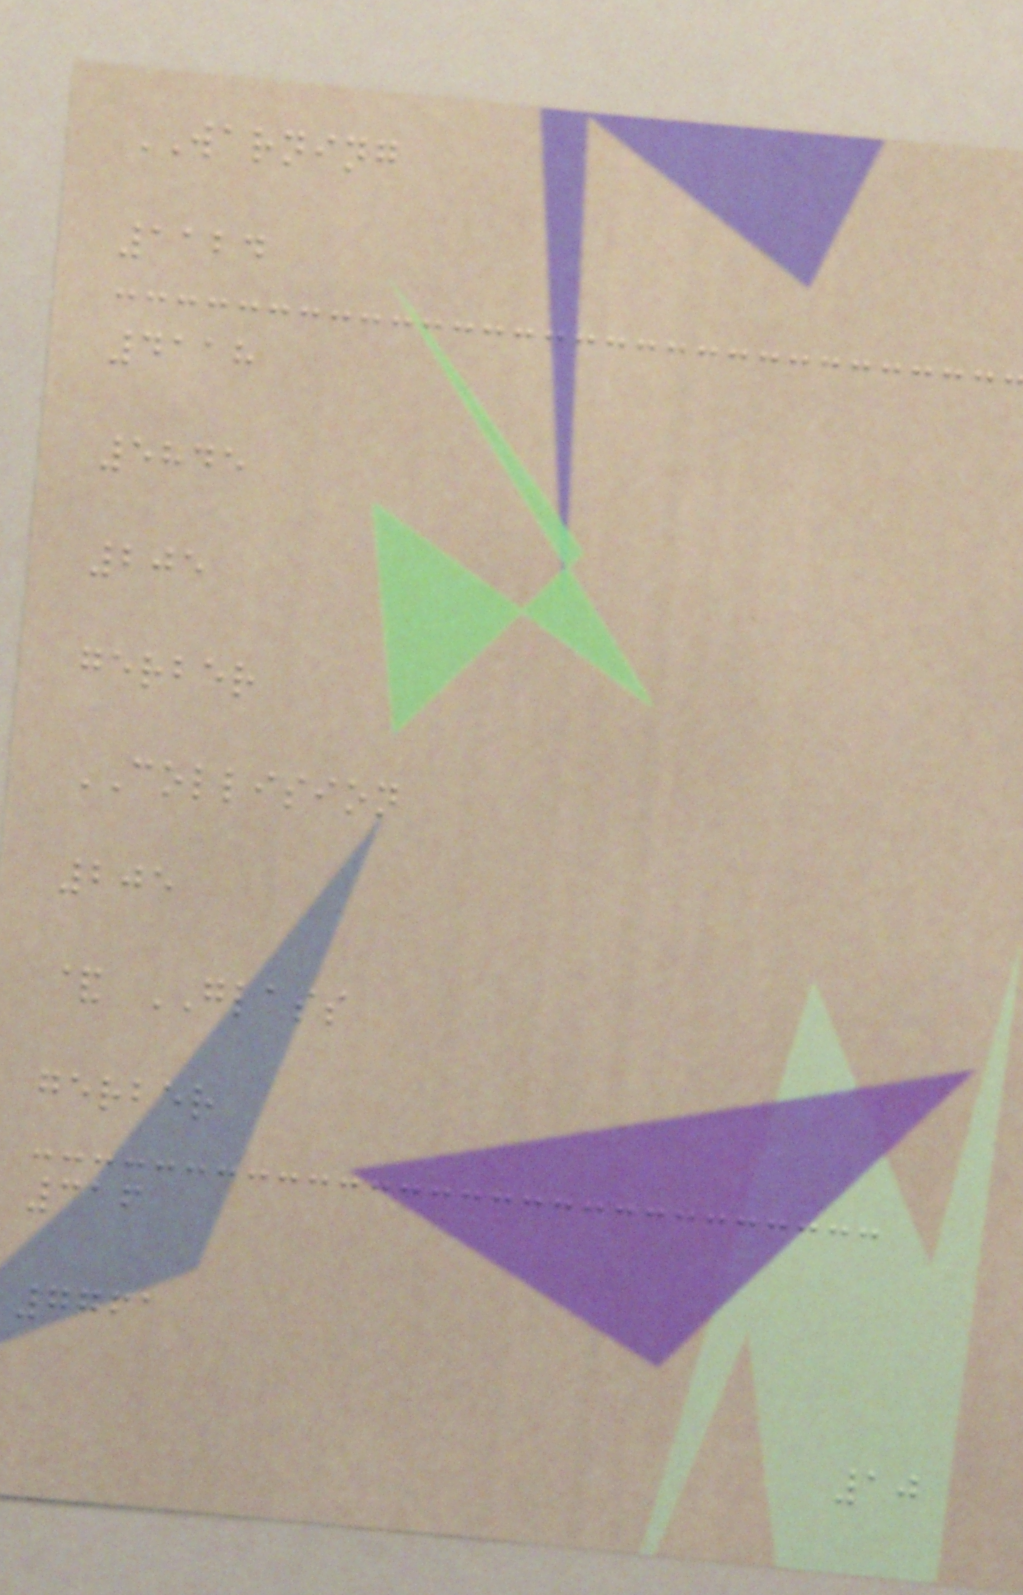WARNING
1124
4118
5845
205
gerber
COLLISION
205
& GLASS
gerber
316
7761
10
